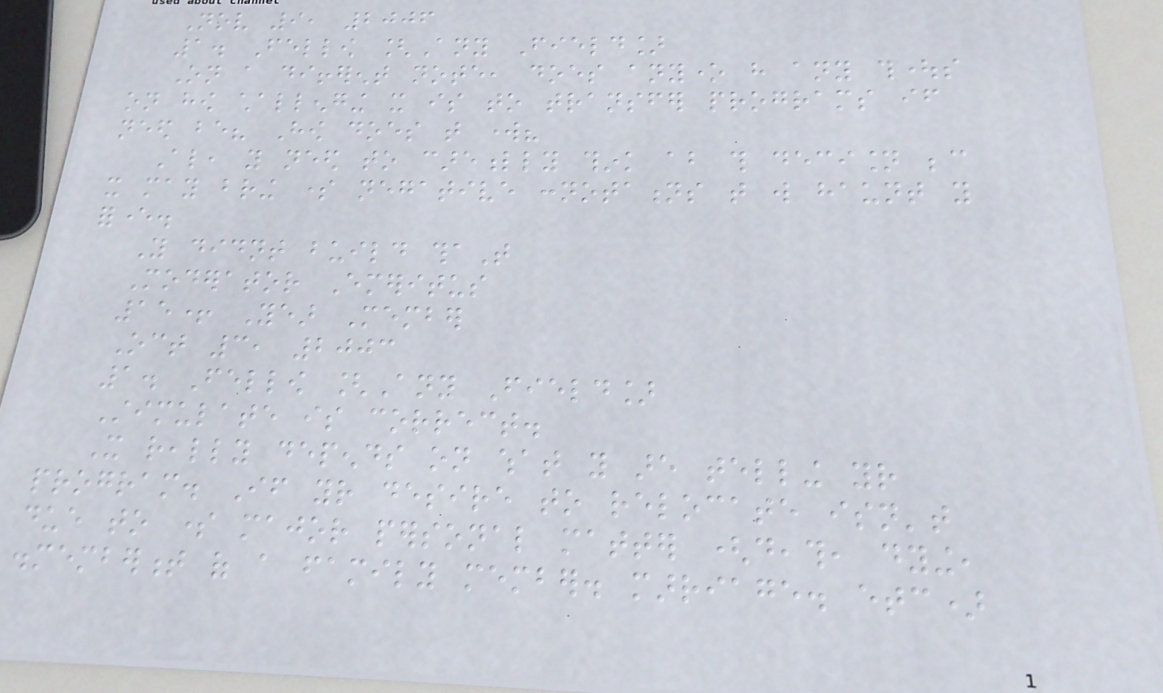Nov 9, 2006
1. Fellow [Any Field]
On a different note, does anyone have any thoughts
on how challenging it is to transfer programs if
need be? How does that work?
Also, you need to carefully think about this decision because
it may bring some negative connotations that will haunt you
forever.
You didnt build thaT
Moderator Emeritus
15+ Year Member
Oct 3, 2003
1. Fellow [Any Field]
Stimulate is correct.
It really depends on what you are telling your
program. If your desire to relocate isn't
due to some major personal matter (death, dying,
dismemberment of a family member. marriage. etc)
